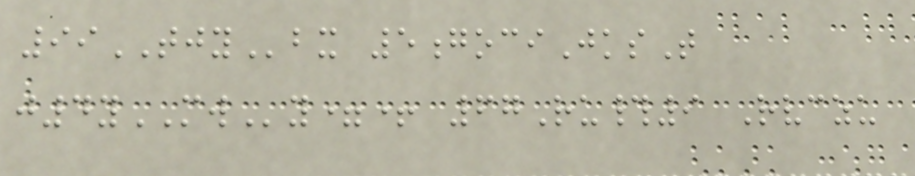99TJYbx 5gociJksT
j4yMWy=+ 67Ru#9 Rvczu
